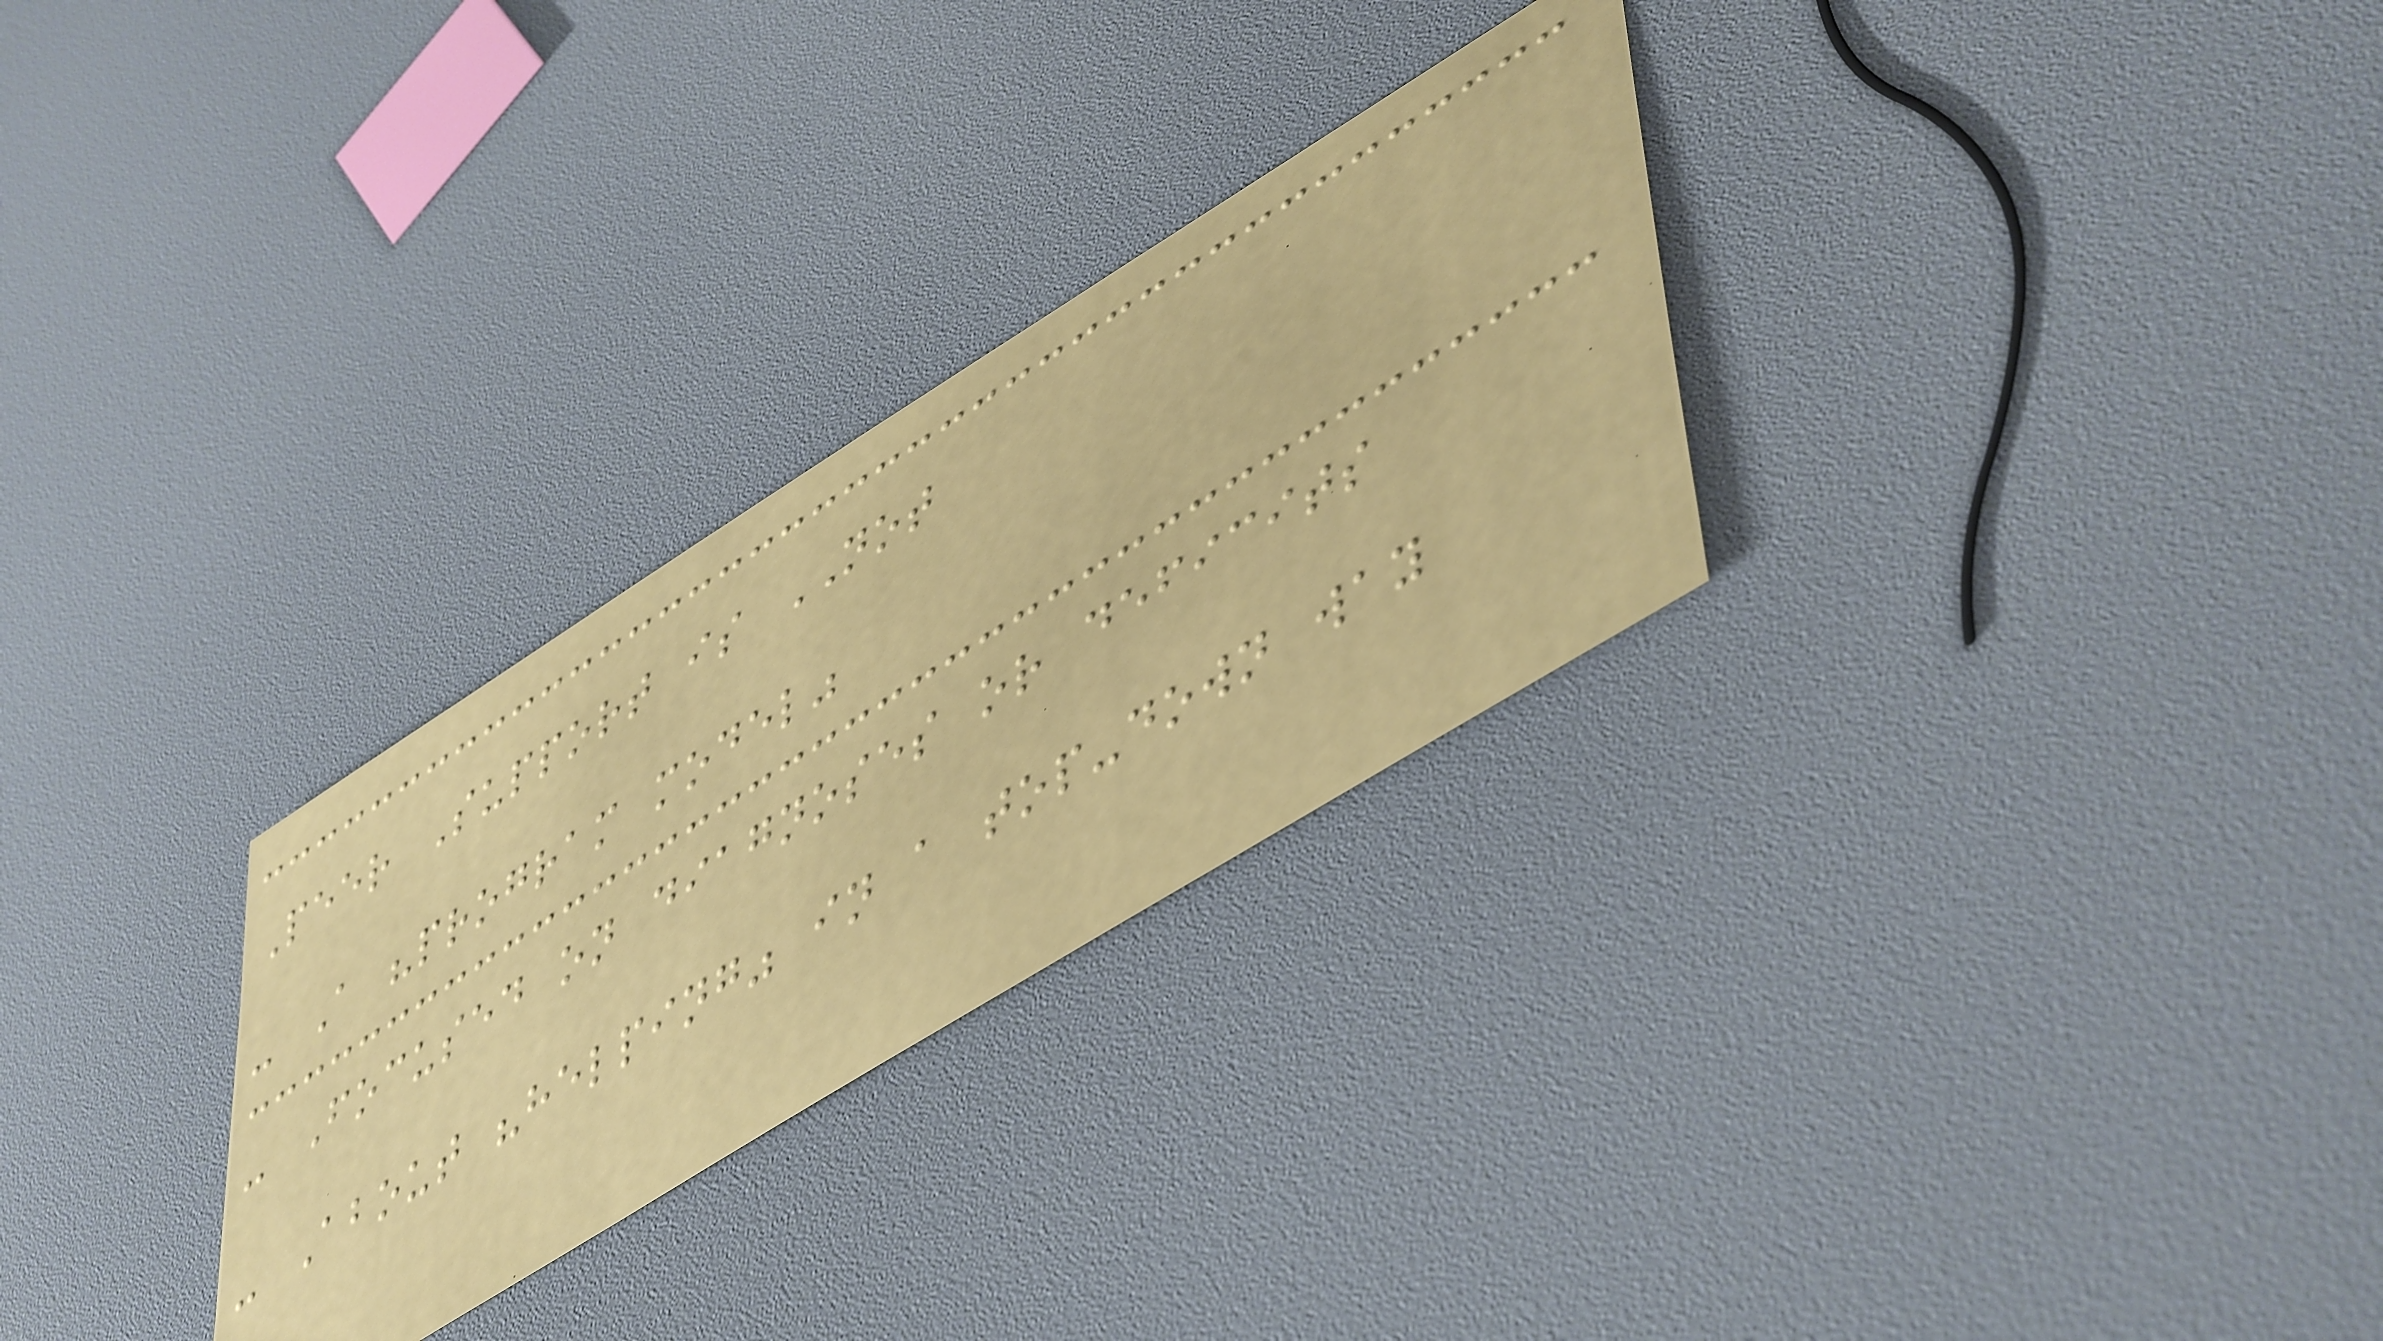Peer Support is NOT
- A "program model"
- Focused on diagnoses or deficits
- About "helping" in a top-down way
